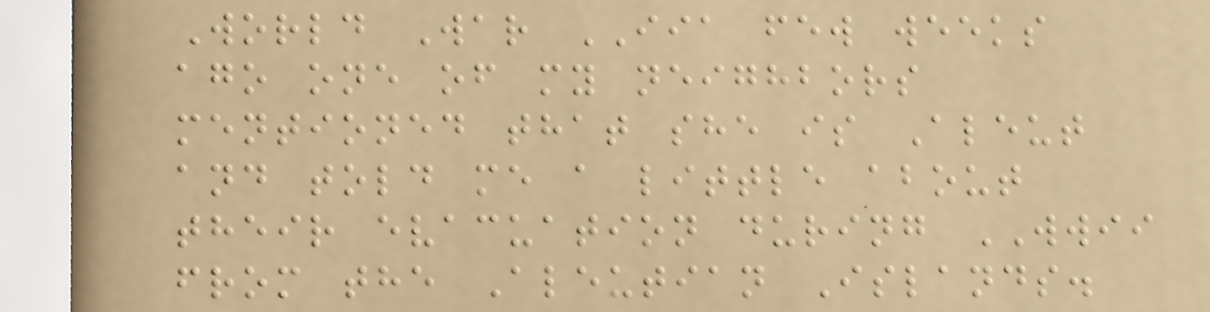World War IIA few weeks
ago one of my neighbors
mentioned that she is Aleut
and told me a little about
their evacuation during WWII
from the Aleutian Islands.
